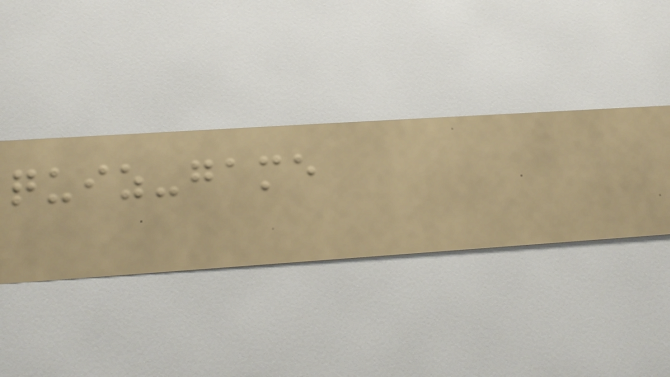quiz-game
